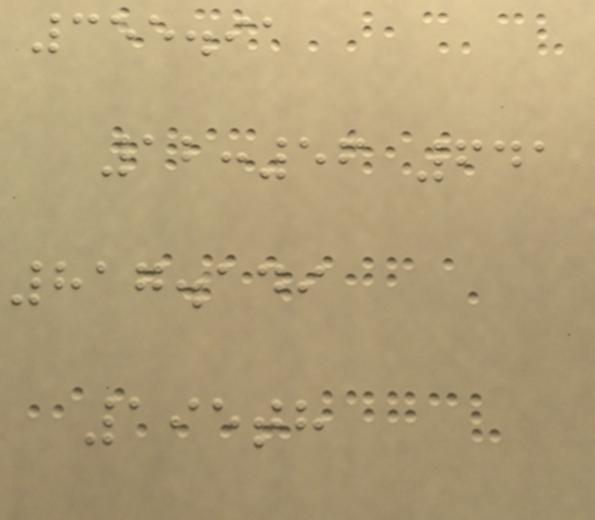355.91
12:56 641
817.149
195th
